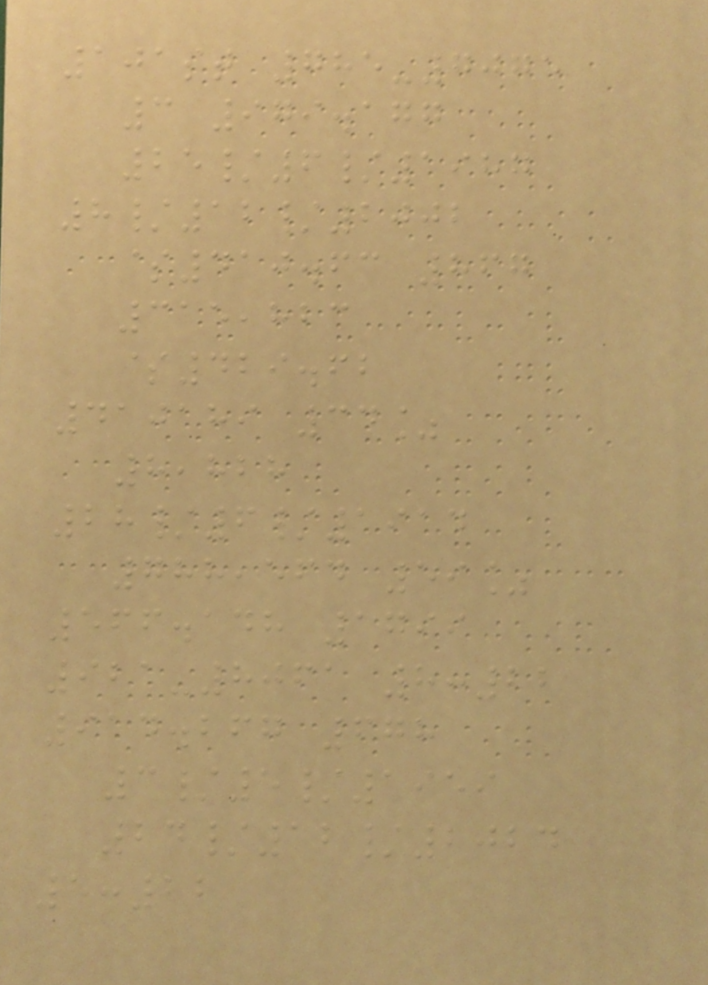101st 785-7075
3 979.177
25/6/1987
8/12/2002
$410.63 867
315,823
$429.62
410189 34%
8,828
28/6/1914
788,564 59%
566.148 1799
921-8061 8:22
914.267 678
3/5/1959
24/12/2024
5:22
